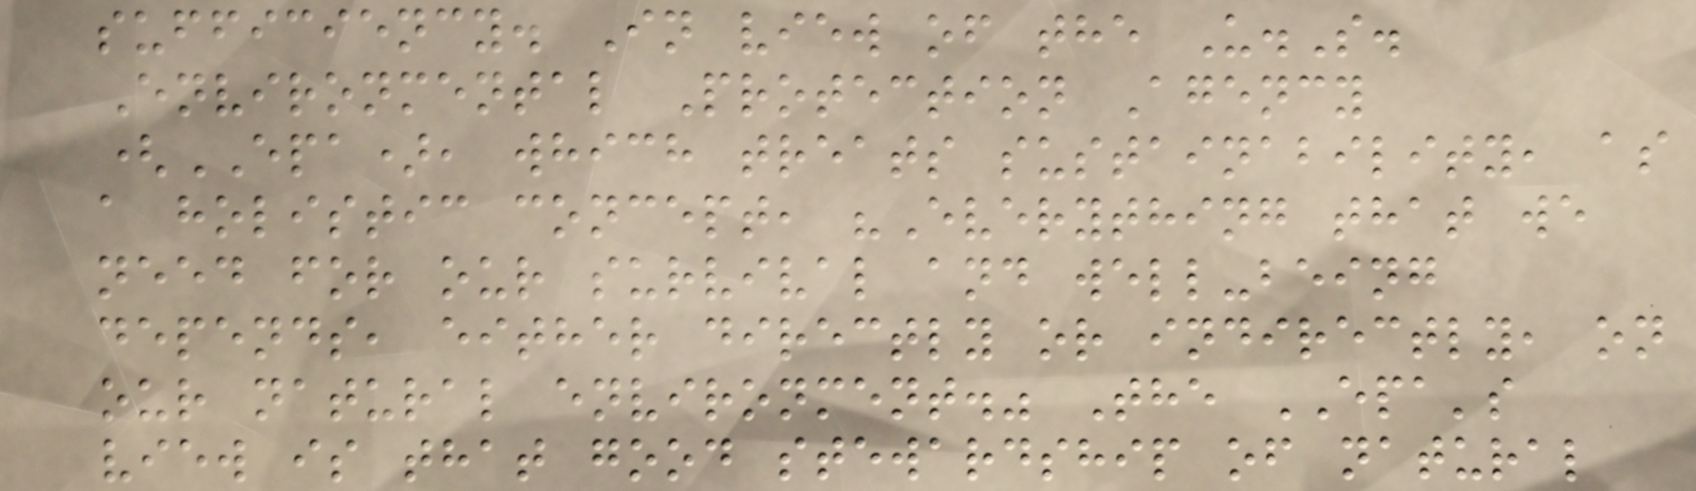sufficiency. In view of the U.S.
Environmental Protection Agency
(EPA), which treats sustainability, as
a holistic concept, "Everything that we
need for our survival and well-being
depends, either directly or indirectly, on
our natural environment." The EPA's
view is that good stewardship of natural
